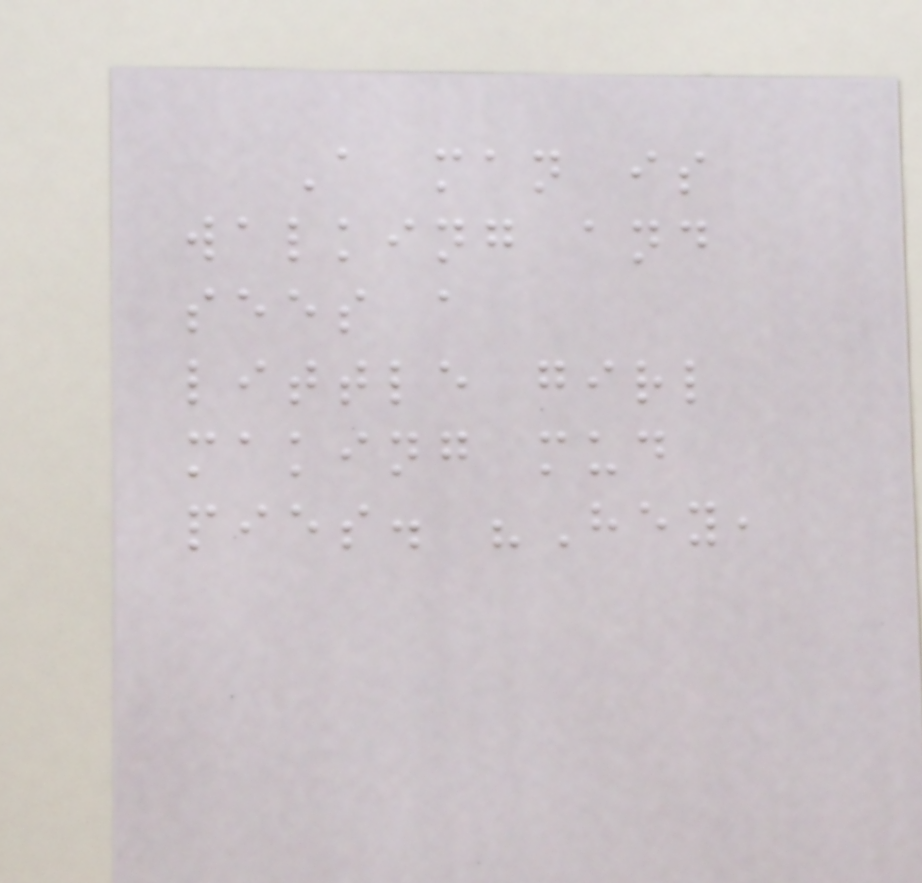A man is
walking and
sees a
little girl
making mud
pies. "Hey,
